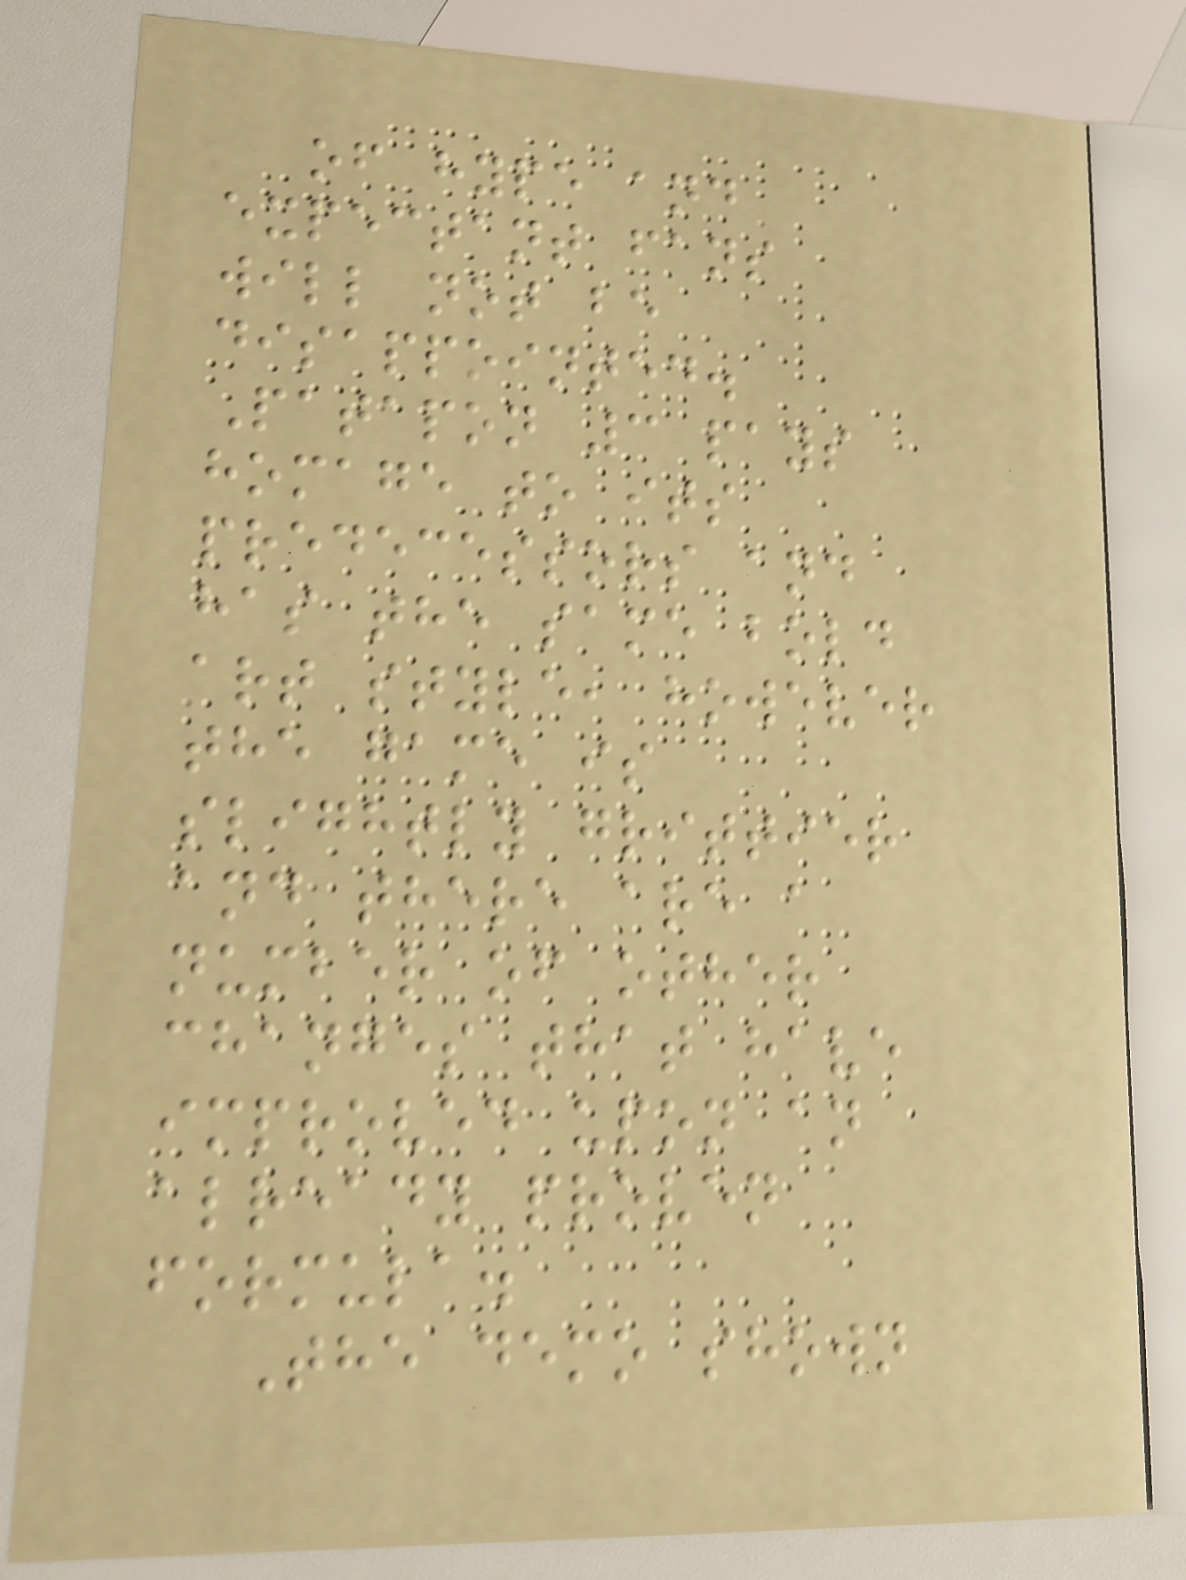of hype and
expectant fans
will not be
disappointed.
Patapon 3 pays
homage to its
predecessors and
has the same bold
art style, however
the game is
slightly grittier
and there are a
number of other
changes that have
improved upon an
already proven
formula.
The demo shown
